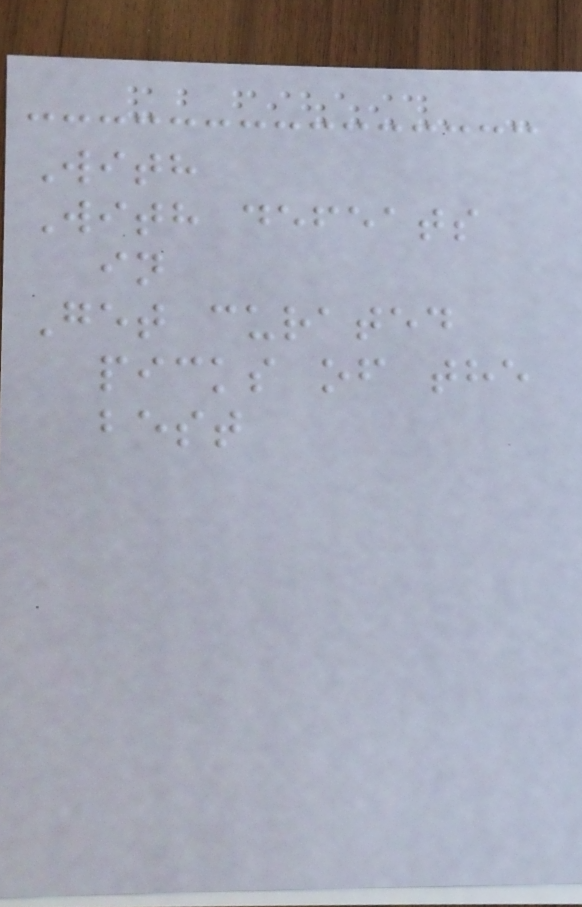With
With defeats
in
Get curated
picks of the
best
